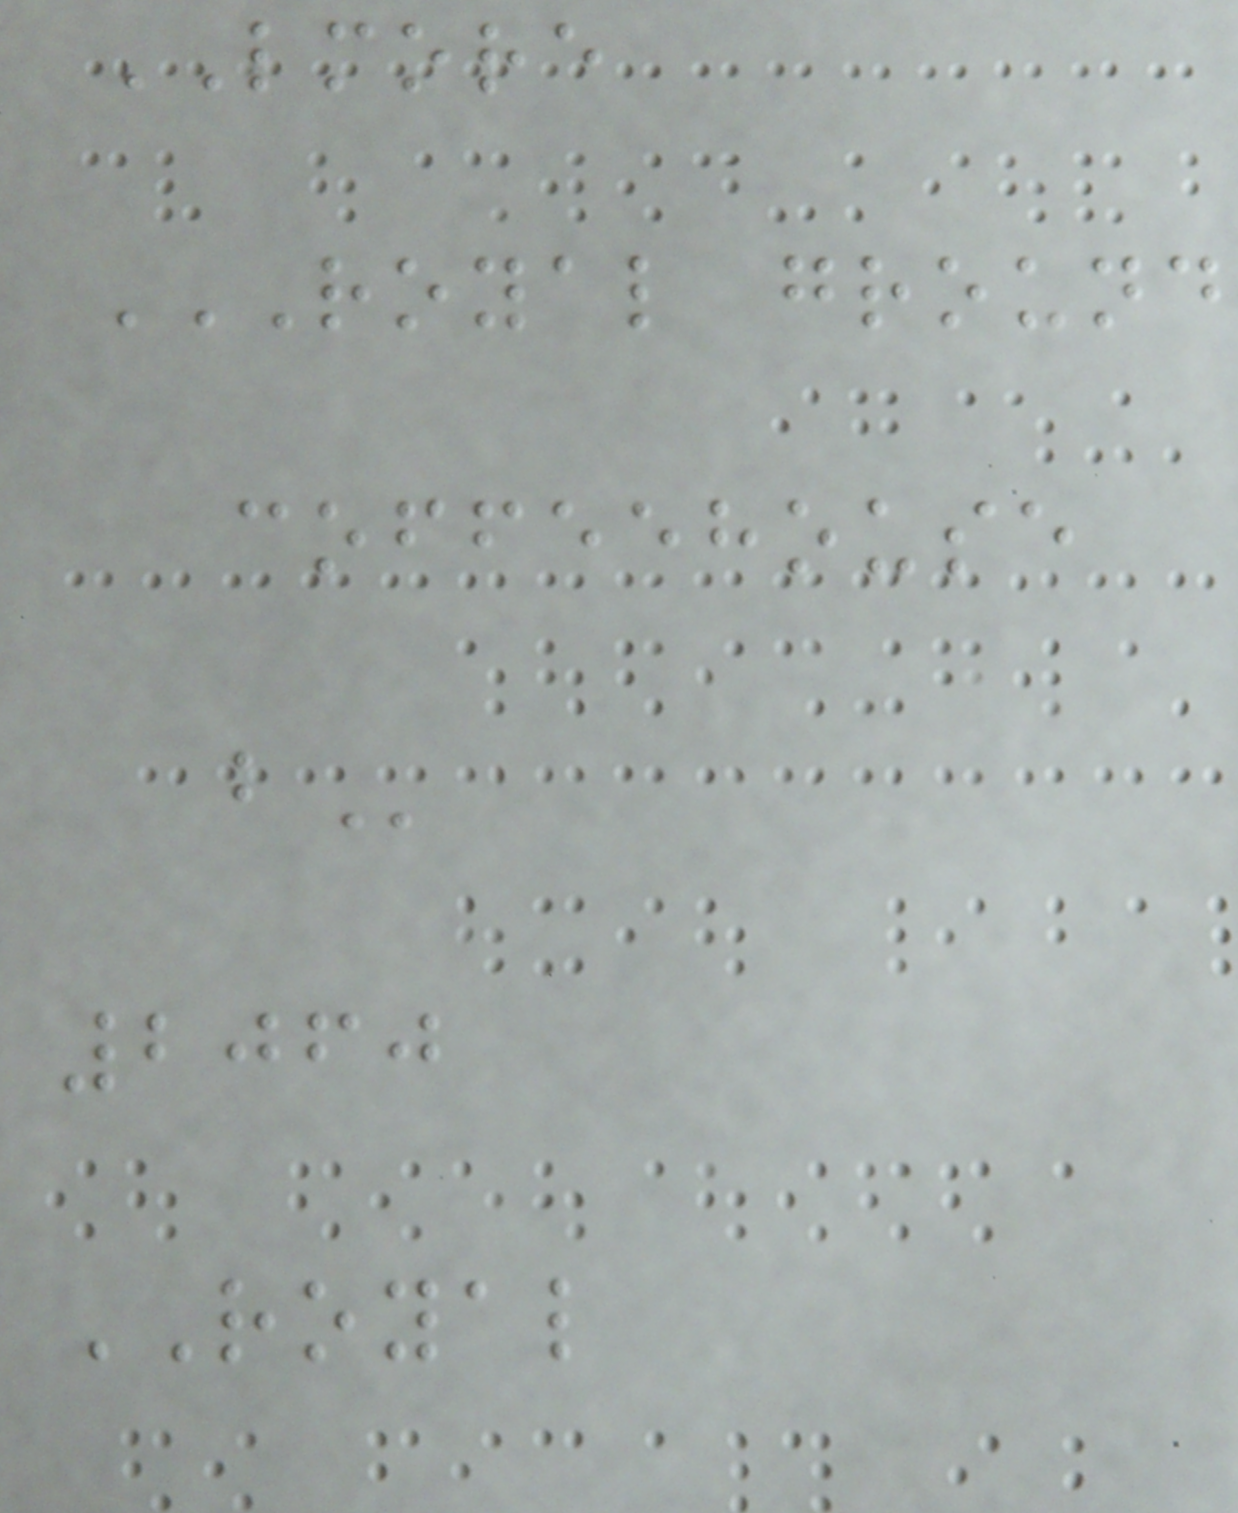LMORE
ROYAL GROUND
COFFEEHOUSE
B
2060
ROYAL
